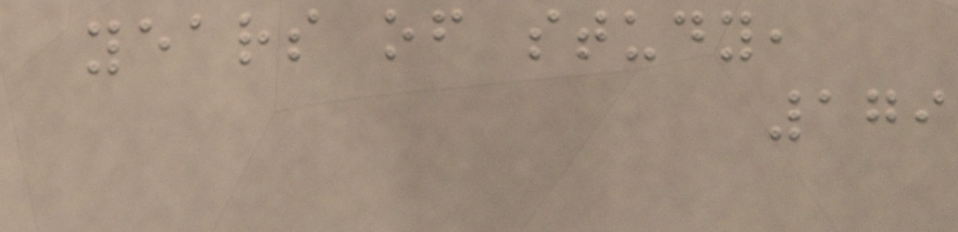years of study,
179
